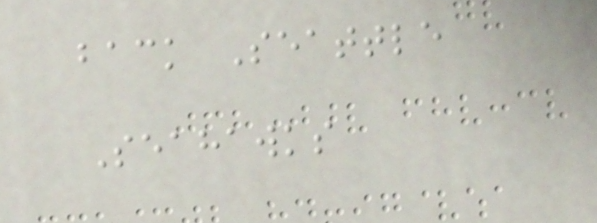back Seattle
Seahawks
